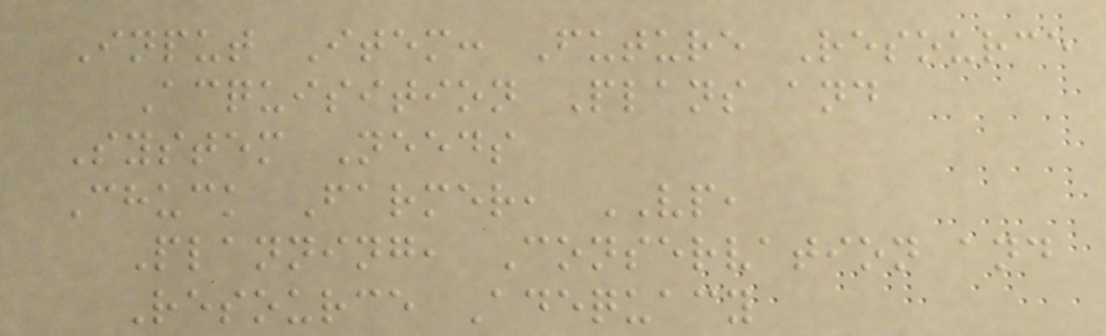Input Item: Future Resource
Acquisition Plans and
System Needs
Chuck Farmer, VP,
Planning, Conservation and
Resource Adequacy
